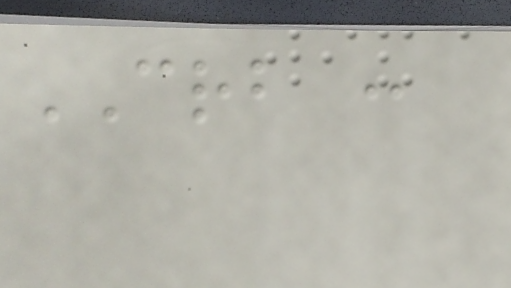CRB :
